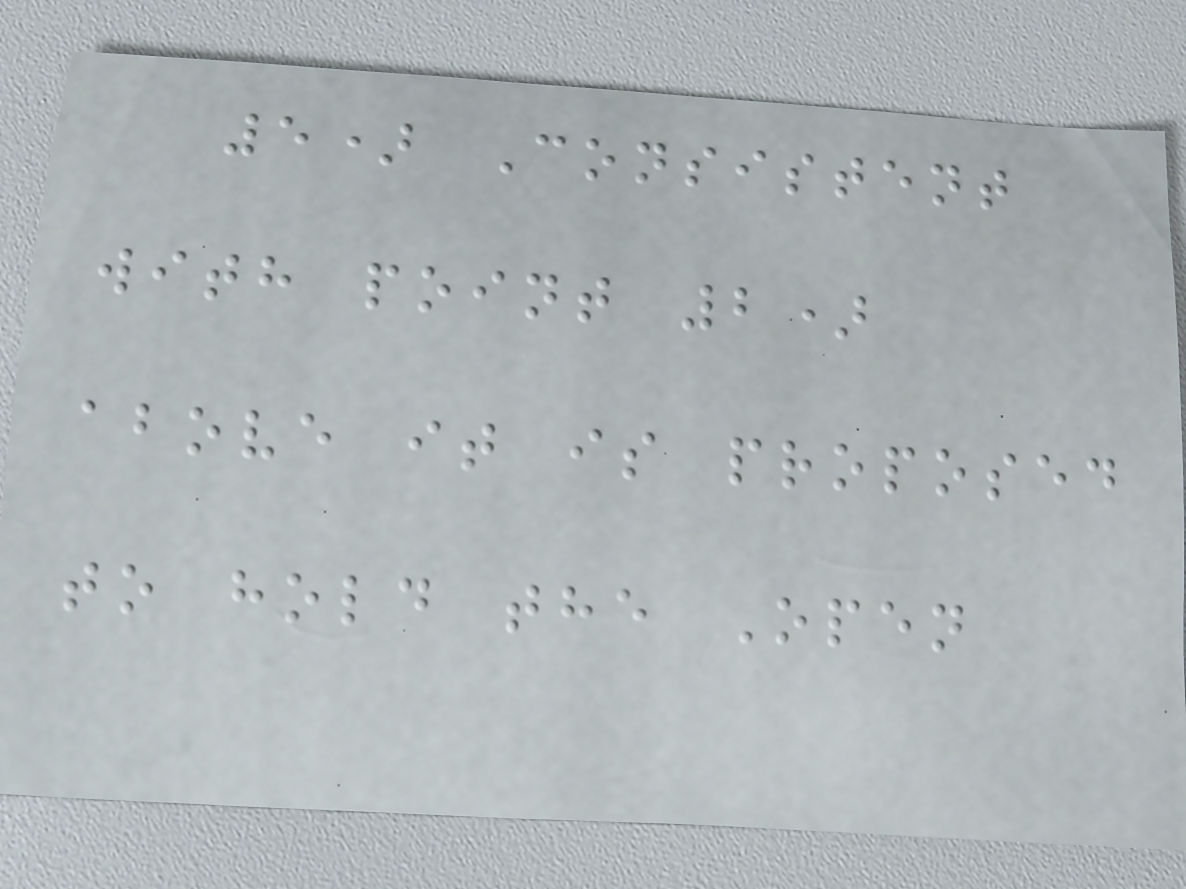5) Consistent
with point 2)
above it is proposed
to hold the Open
